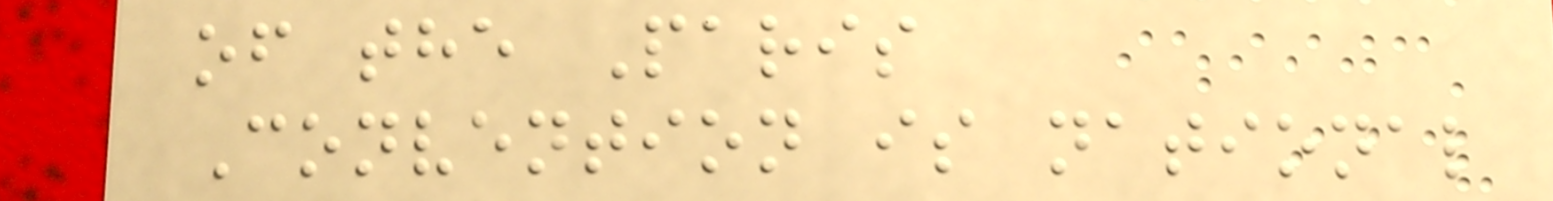of the Paris
Convention is national
